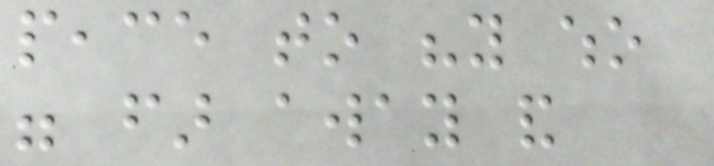peace to "you who
were far away and
